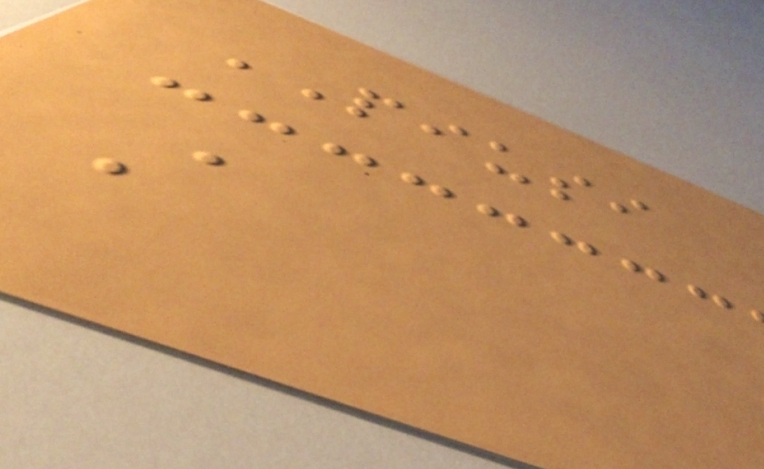PIUSI
A
